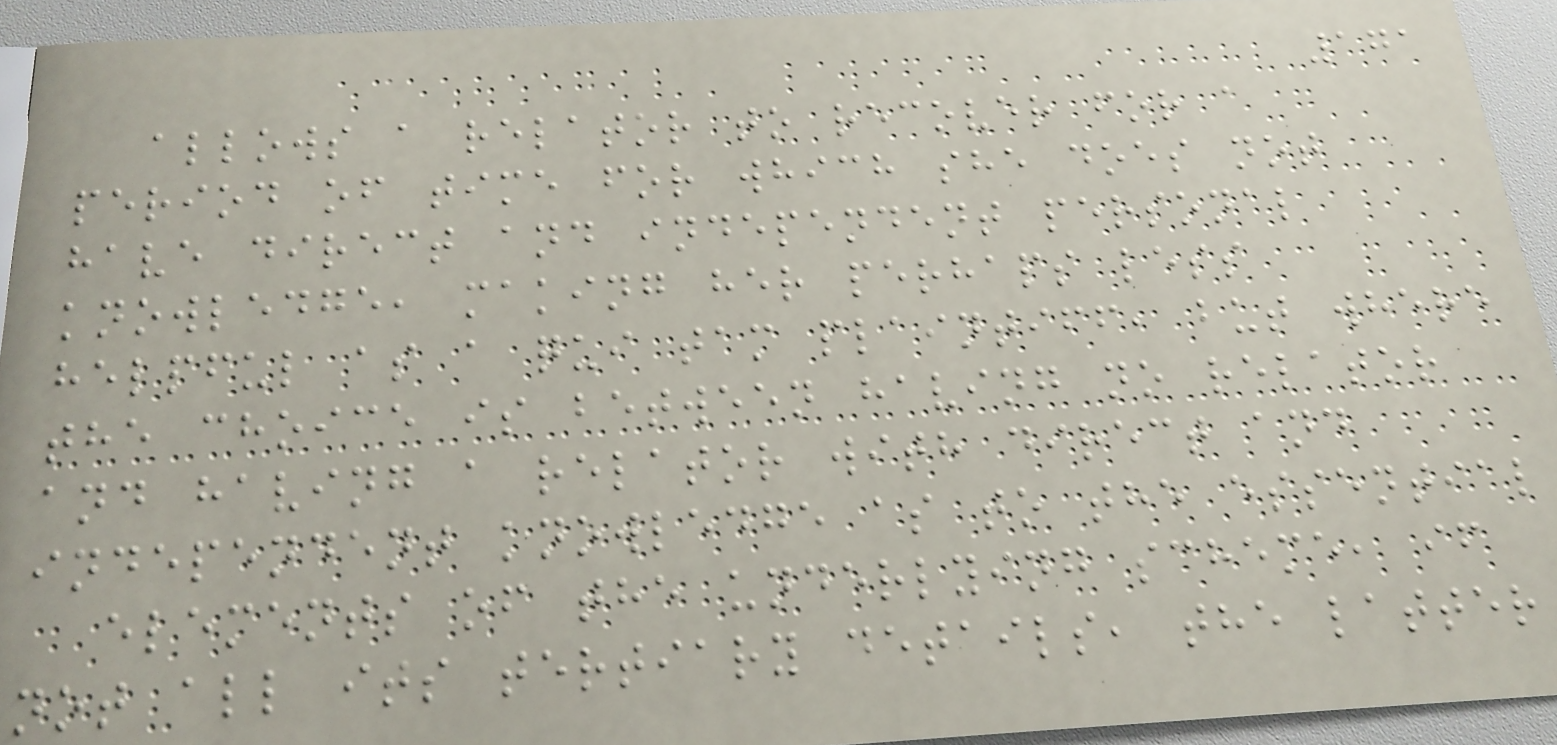171
allows a relator to recover for a
period of time for which she does not
have direct and independent personal
knowledge, making her perhaps less
helpful as a qui tam plaintiff, but where
the choice is between having no relator
and having a relator with direct and
independent knowledge as to the essential
elements of the underlying scheme, if
not all its tertiary details, the latter
